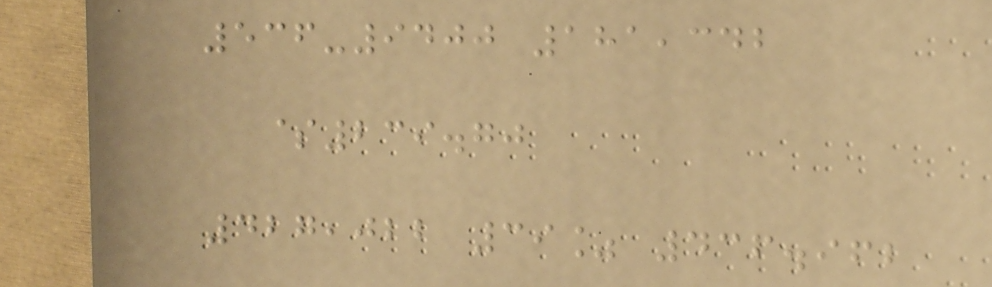536-9400 181,342
$239.70
427,022 39% 436.962
